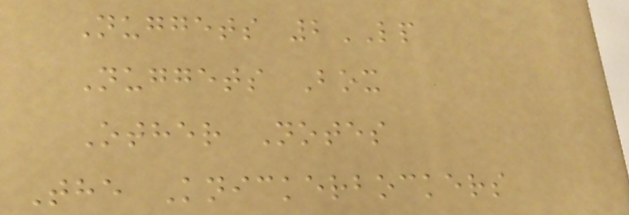Nuggets 2LP
Nuggets Box
Other Notes
The Knickerbockers
